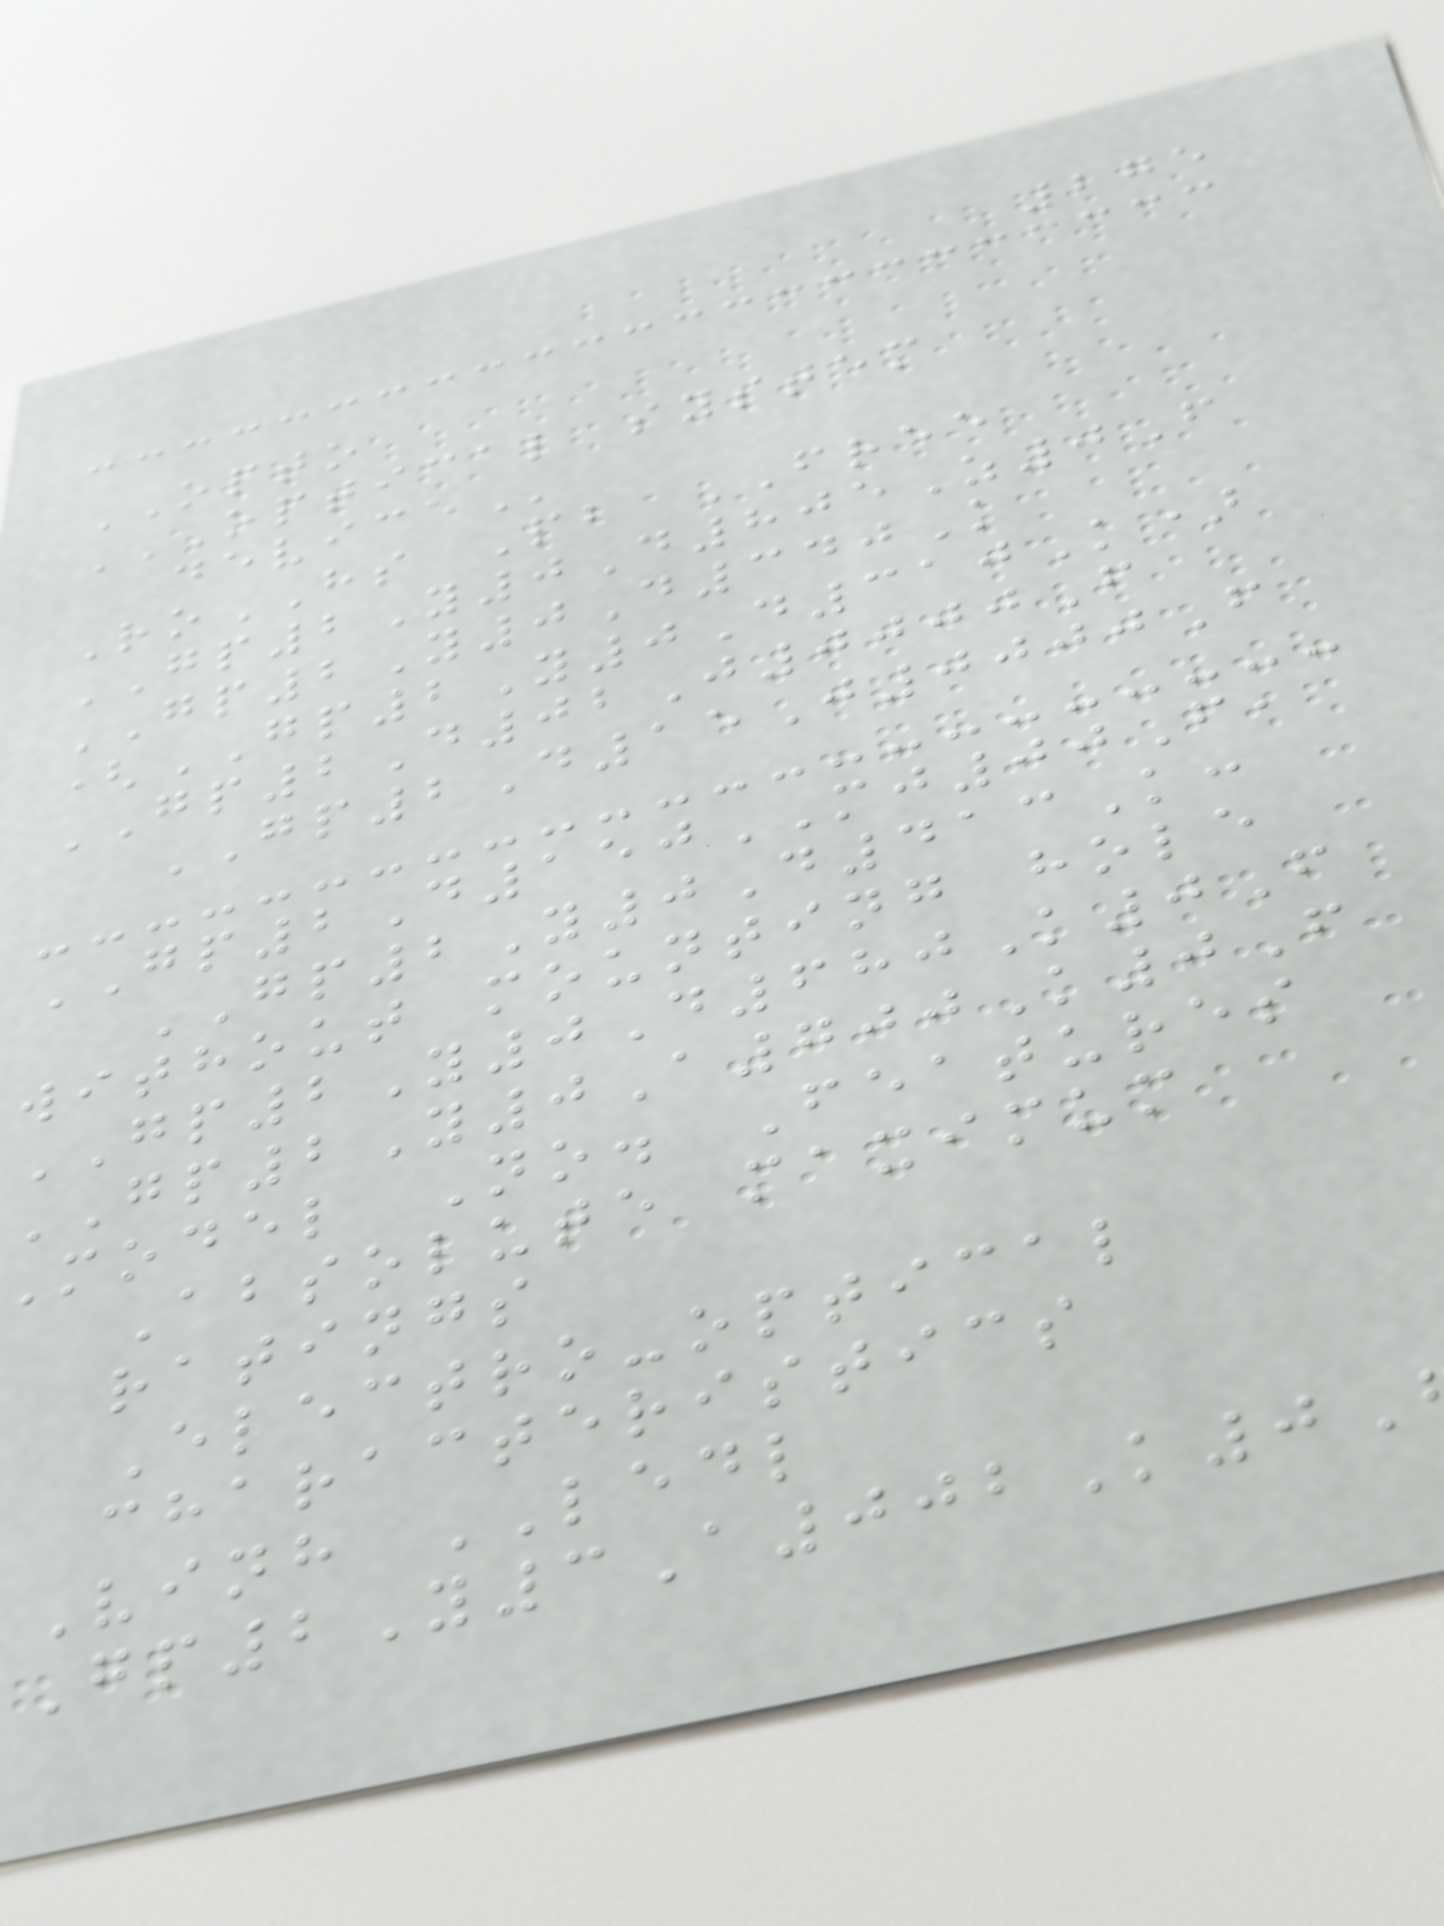275
OPTO
OPTICAL SYSTEM
RoHS Pb FREE
GP2Y0D805Z0F
GP2Y0D340K
(GP2Y0D310K)
GP2D02J0000F
GP2D15J0000F
GP2D150MJ00F,
GP2Y0D413K:
without mounting hole
GP2Y0D680K0F
GP2Y0A700K0F
model No. Features
Absolute maximum
ratings
Electro-optical
characteristics
vinh LEDL
